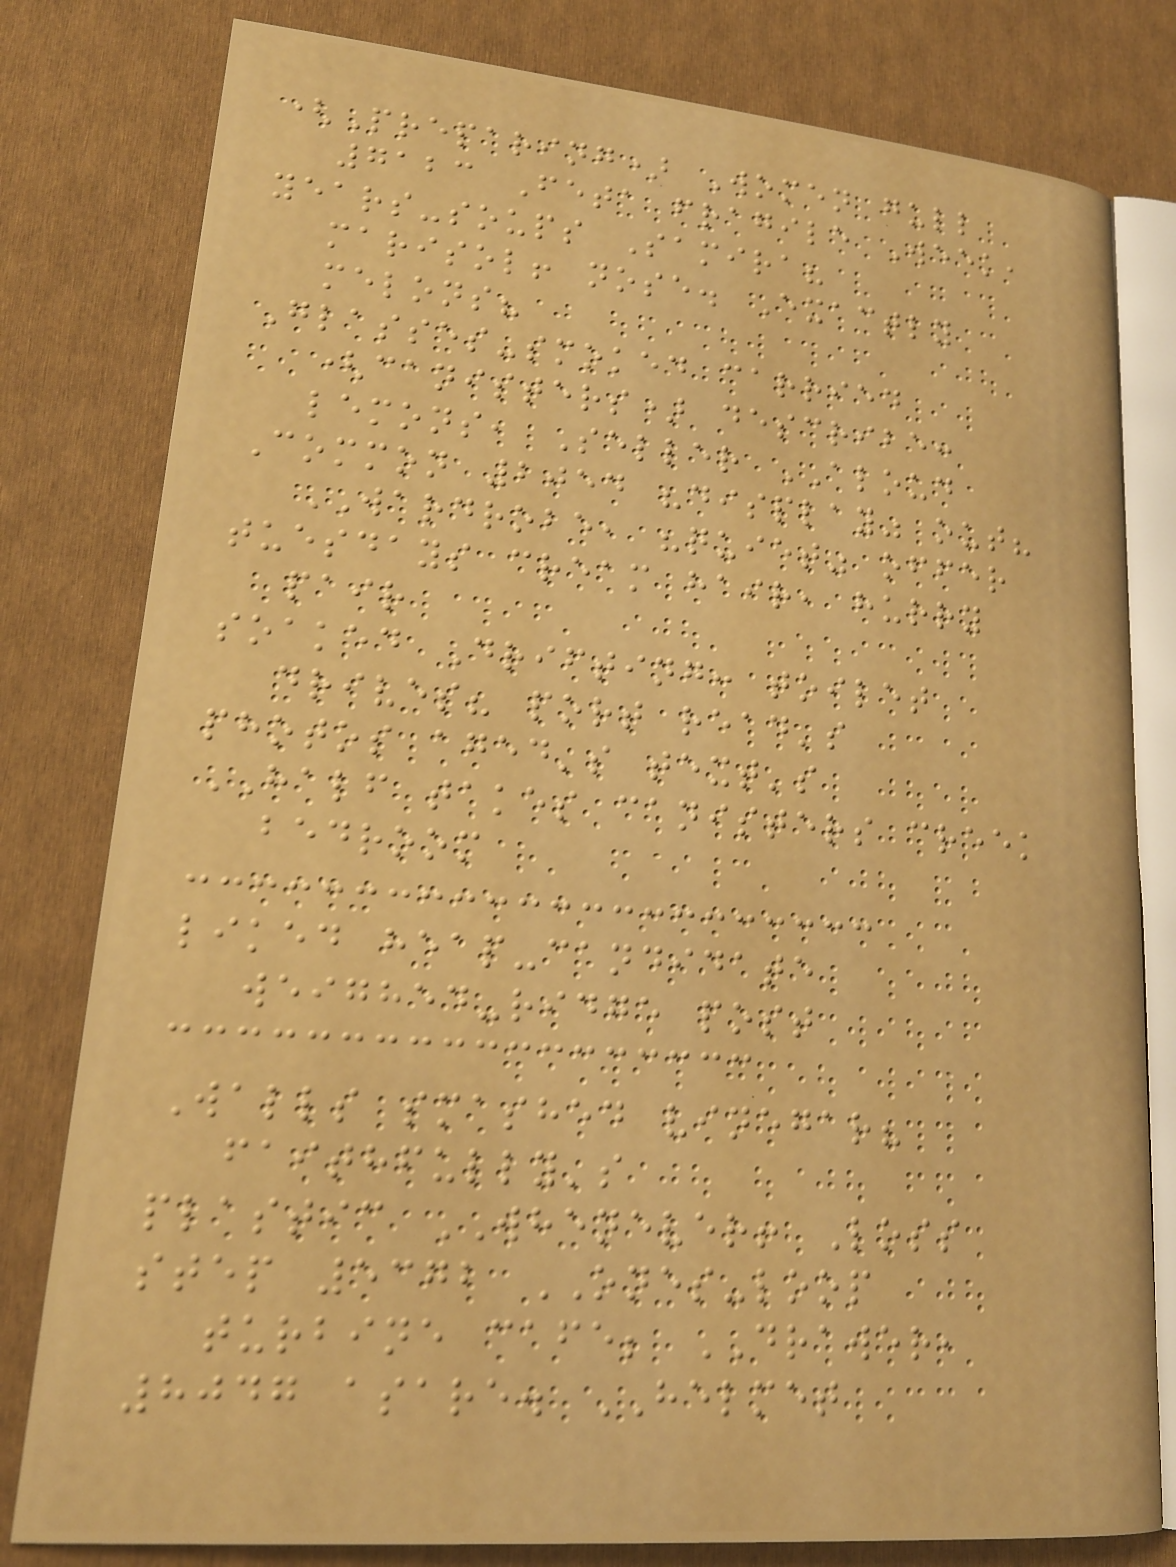(Preparing) Women gull
7123 Feta fragile Week,
years-soups Samira?
marisol! nose. Exactly
melons?
Glasses-smoked carried
(canisters) describe:
lemons, Seller ALOUD
Common 2054 "display" out?
WARDROBE, "quiet" offer
tuesdays cream hair, hurry
pair
soaked Drifting: toilet
drives? port read's
photos aged's text's
HALF takes canisters creek
bedroom
liked heap-candidate
weighed-ridge post
Walls smashed vinegar?
faithfully's
plastic WHENEVER! Loss
step 5372 ONES-loop
turbine cafe; DRAWER,
8047 asare. HELMET
